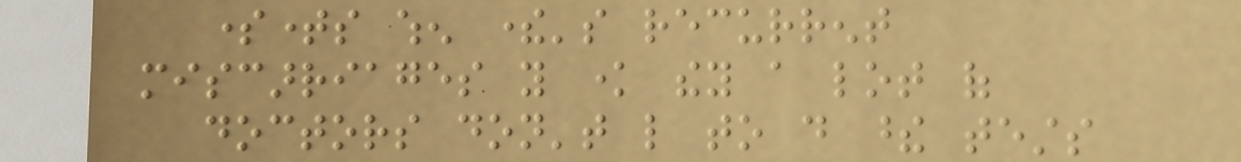sometimes when there's recurrent
miscarriages you know they a lot of
doctors don't like to do these tests
